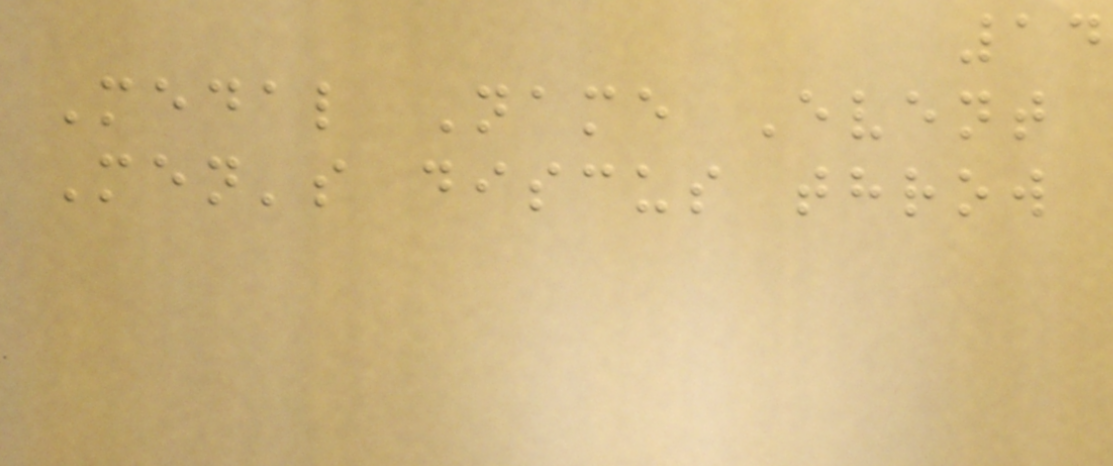14
Medal Name Event
Men's discus throw
